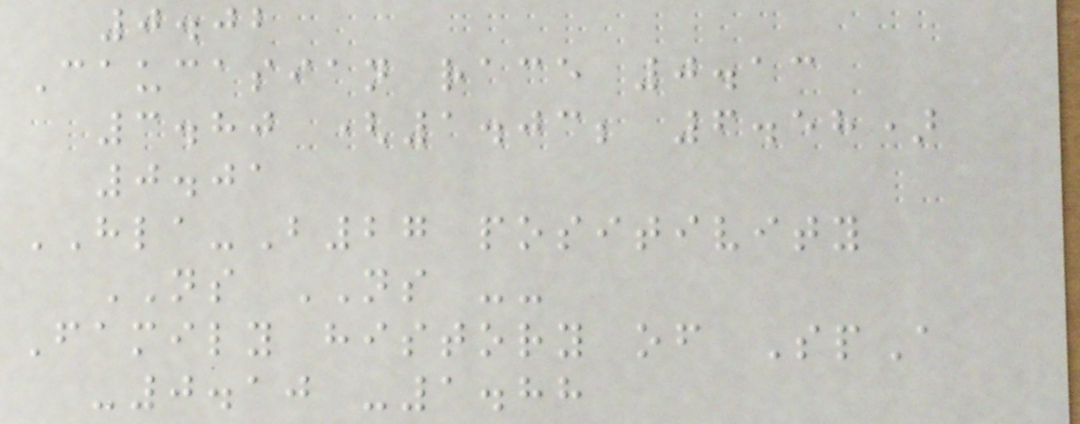0.02
Caucasian race 0.13
3.80 (1.03; 6.58)
0.01
HLA-B27 positivity
NS NS --
Family history of SpA
-0.10 -1.88
